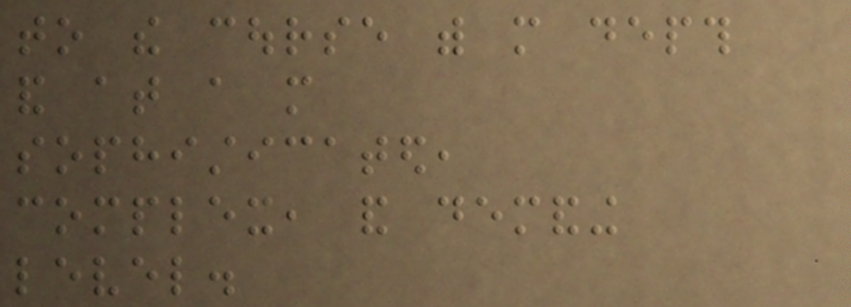to the course with more depth
and at a more
sophisticated,
complex, and demanding
level.
